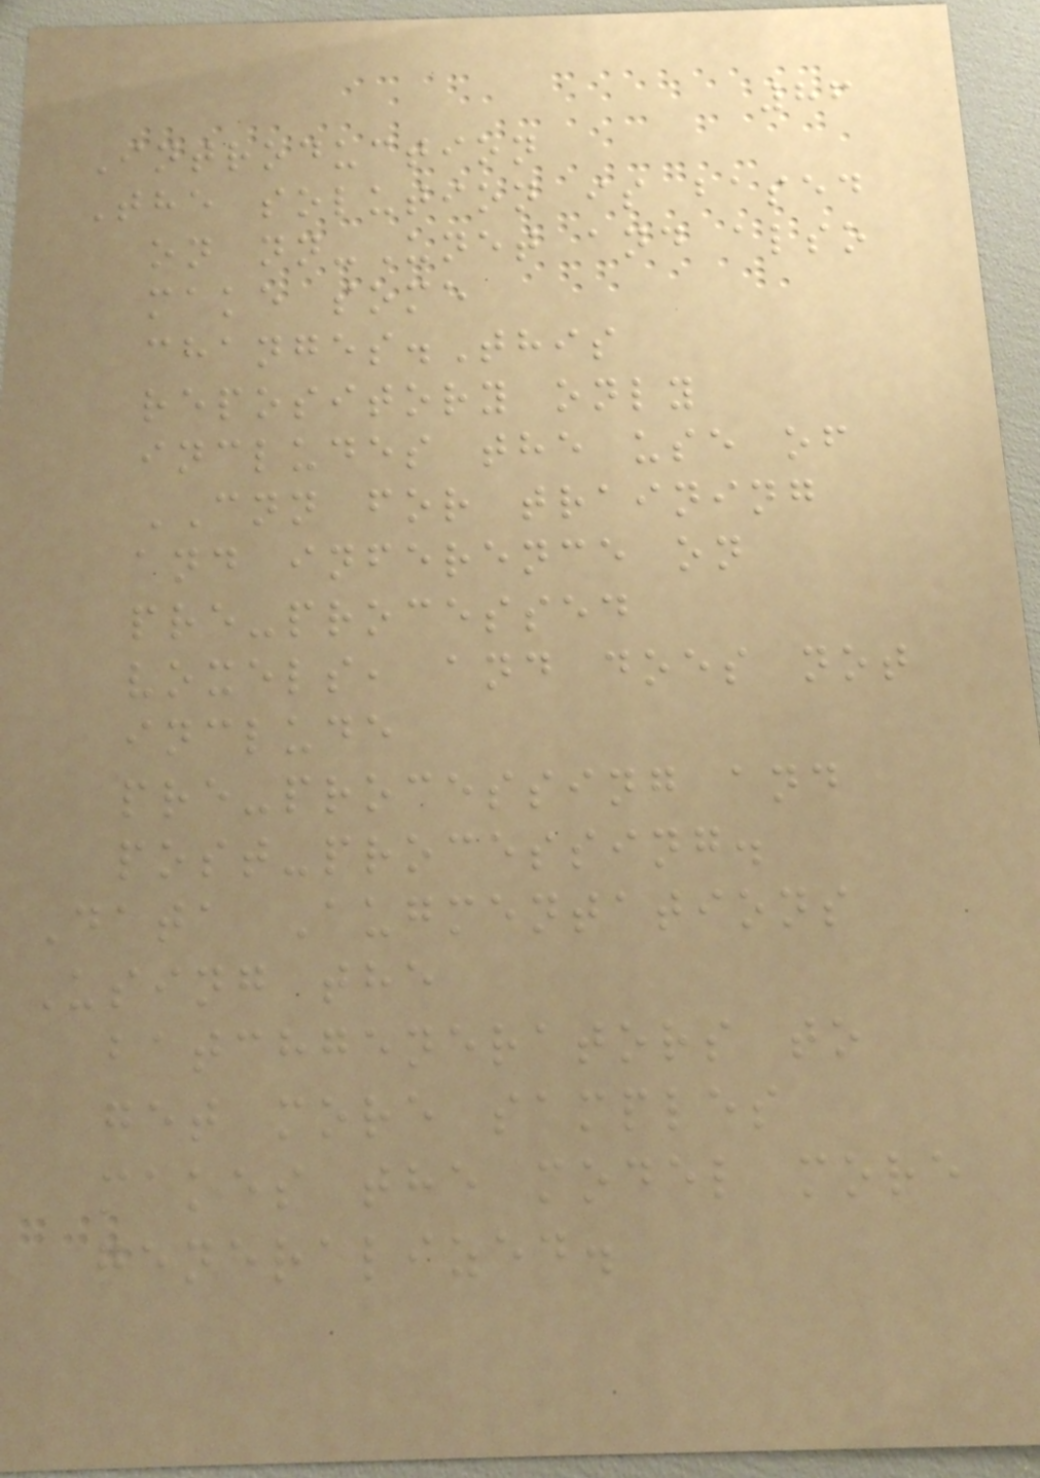86
Introduction
The solution is based
on nn-Unet and also
make some
changes.This
repository only
includes the use of
CNN for training
and inference on
pre-processed
voxels, and does not
include
pre-processing and
post-processing.
Data Augmentations
Using the
batchgenerators to
get more samples
makes the model more
generalized.
